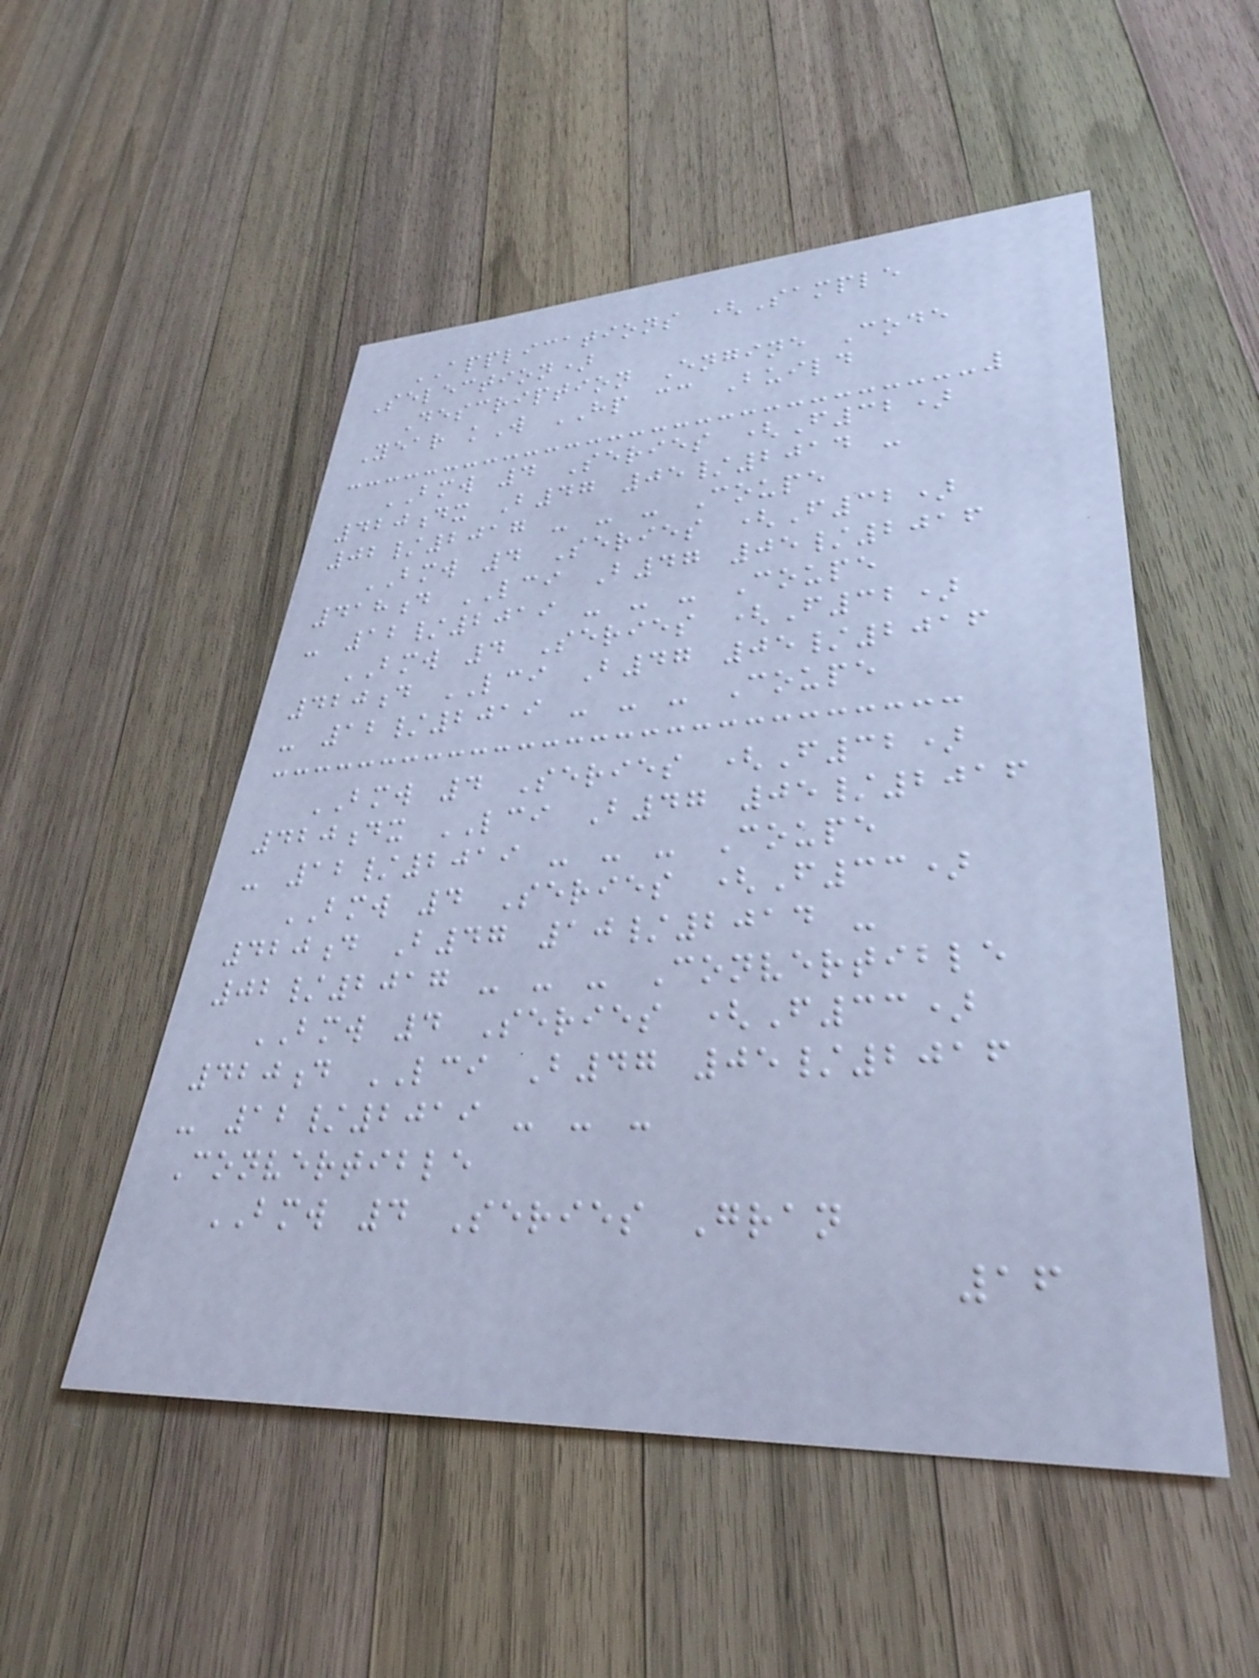APPLICATIONS (Sample
Selection)
Description Engine Code
Year kW HP cc Build
BMW 4 Series (F32)
420dx B47 05/2014 -
02/2017 - - - Coupe
BMW 4 Series (F32)
418d LCI B47 05/2016
- 12/2019 - - - Coupe
BMW 4 Series (F32)
420d LCI B47 05/2016
- 12/2019 - - - Coupe
BMW 4 Series (F32)
420dx LCI B47 05/2016
- 12/2019 - - - Coupe
BMW 4 Series (F33)
420d B47 10/2014 -
02/2017 - - - Convertible
BMW 4 Series (F33)
420d LCI B47 05/2016
- 12/2019 - - -
Convertible
BMW 4 Series Gran
16
